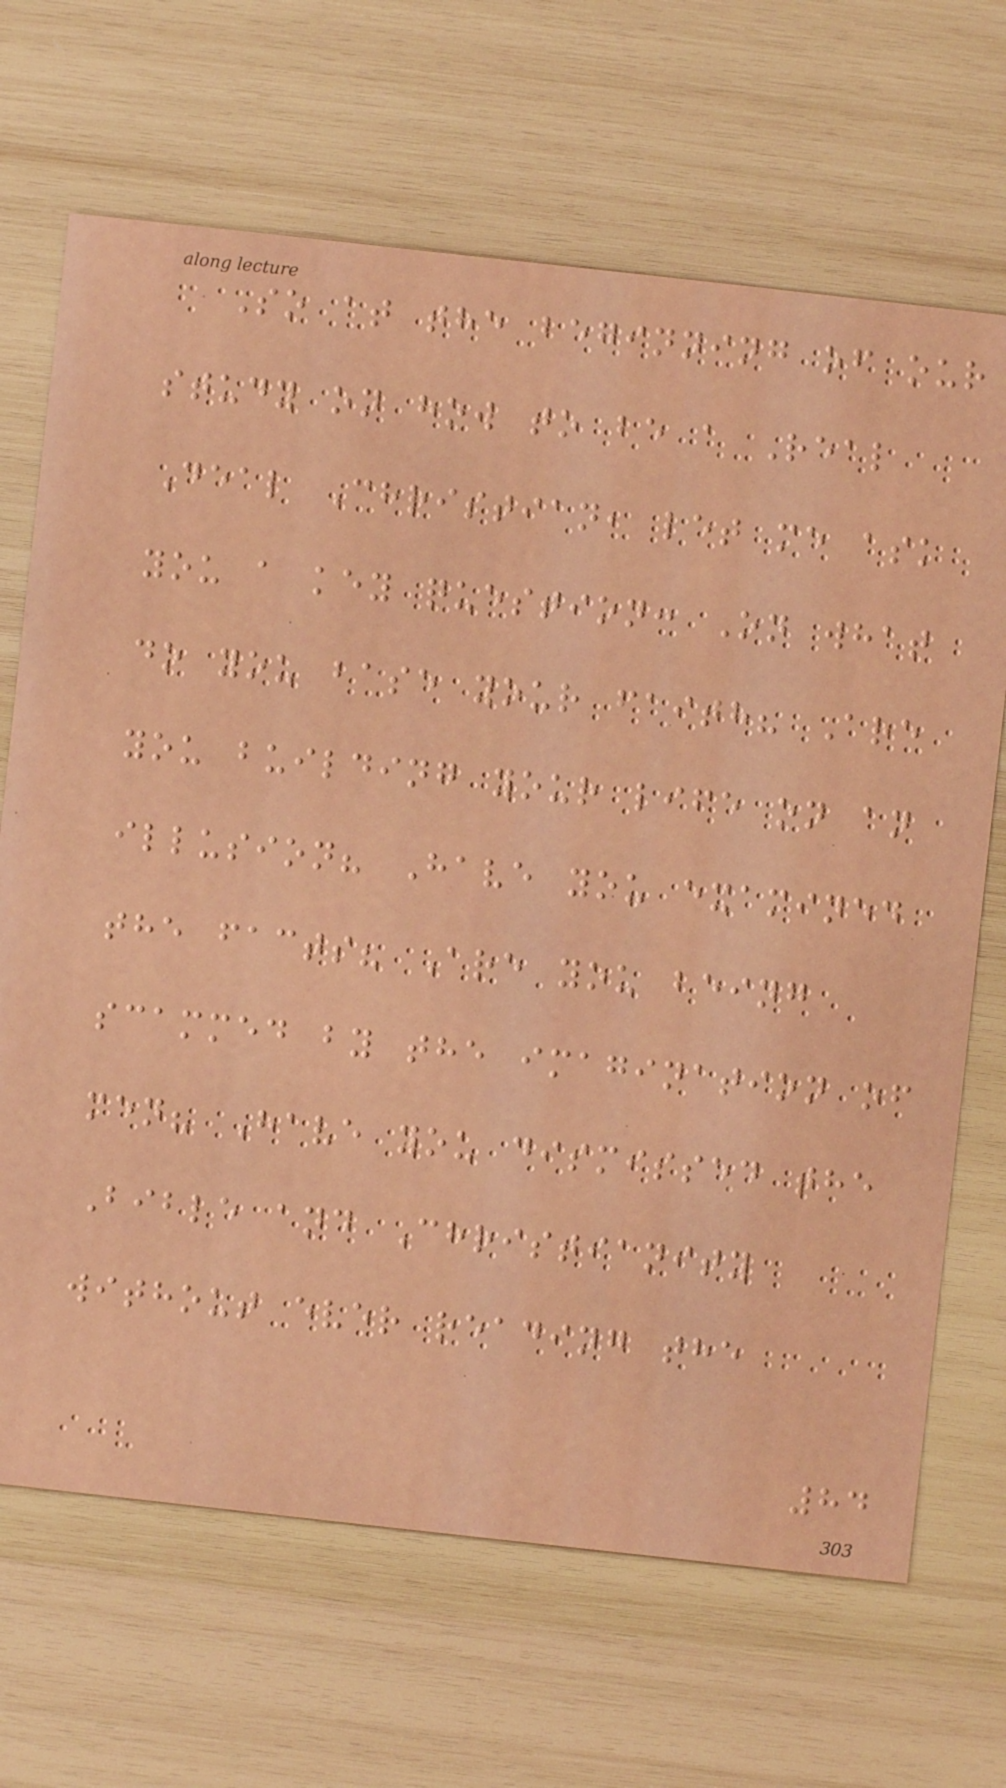So at the beginning of our
study on how to be a Real
Deal Christian, let me ask
you a key question: On what
do you base your faith? Are
you building your life on an
illusion? Have you examined
the facts? Are you being
scammed by the imagination of
men? Have you dismissed the
Bible and Christianity
without ever reading the
84
